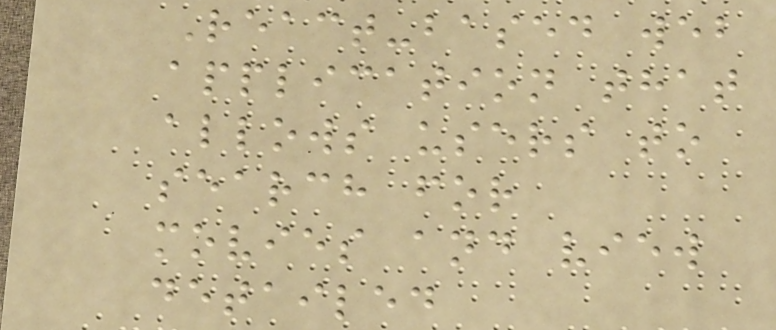React-based web
application that
allows users to
search for
movies and view
detailed
